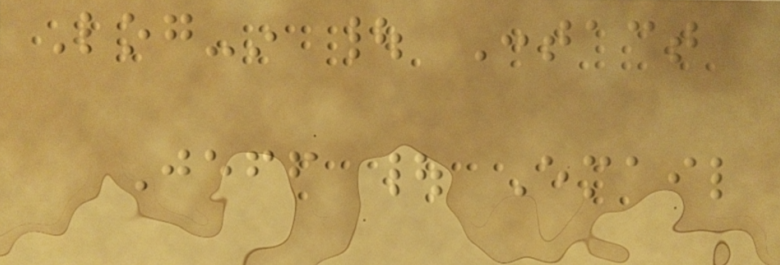Log-in | Contact
Jeff | Email
